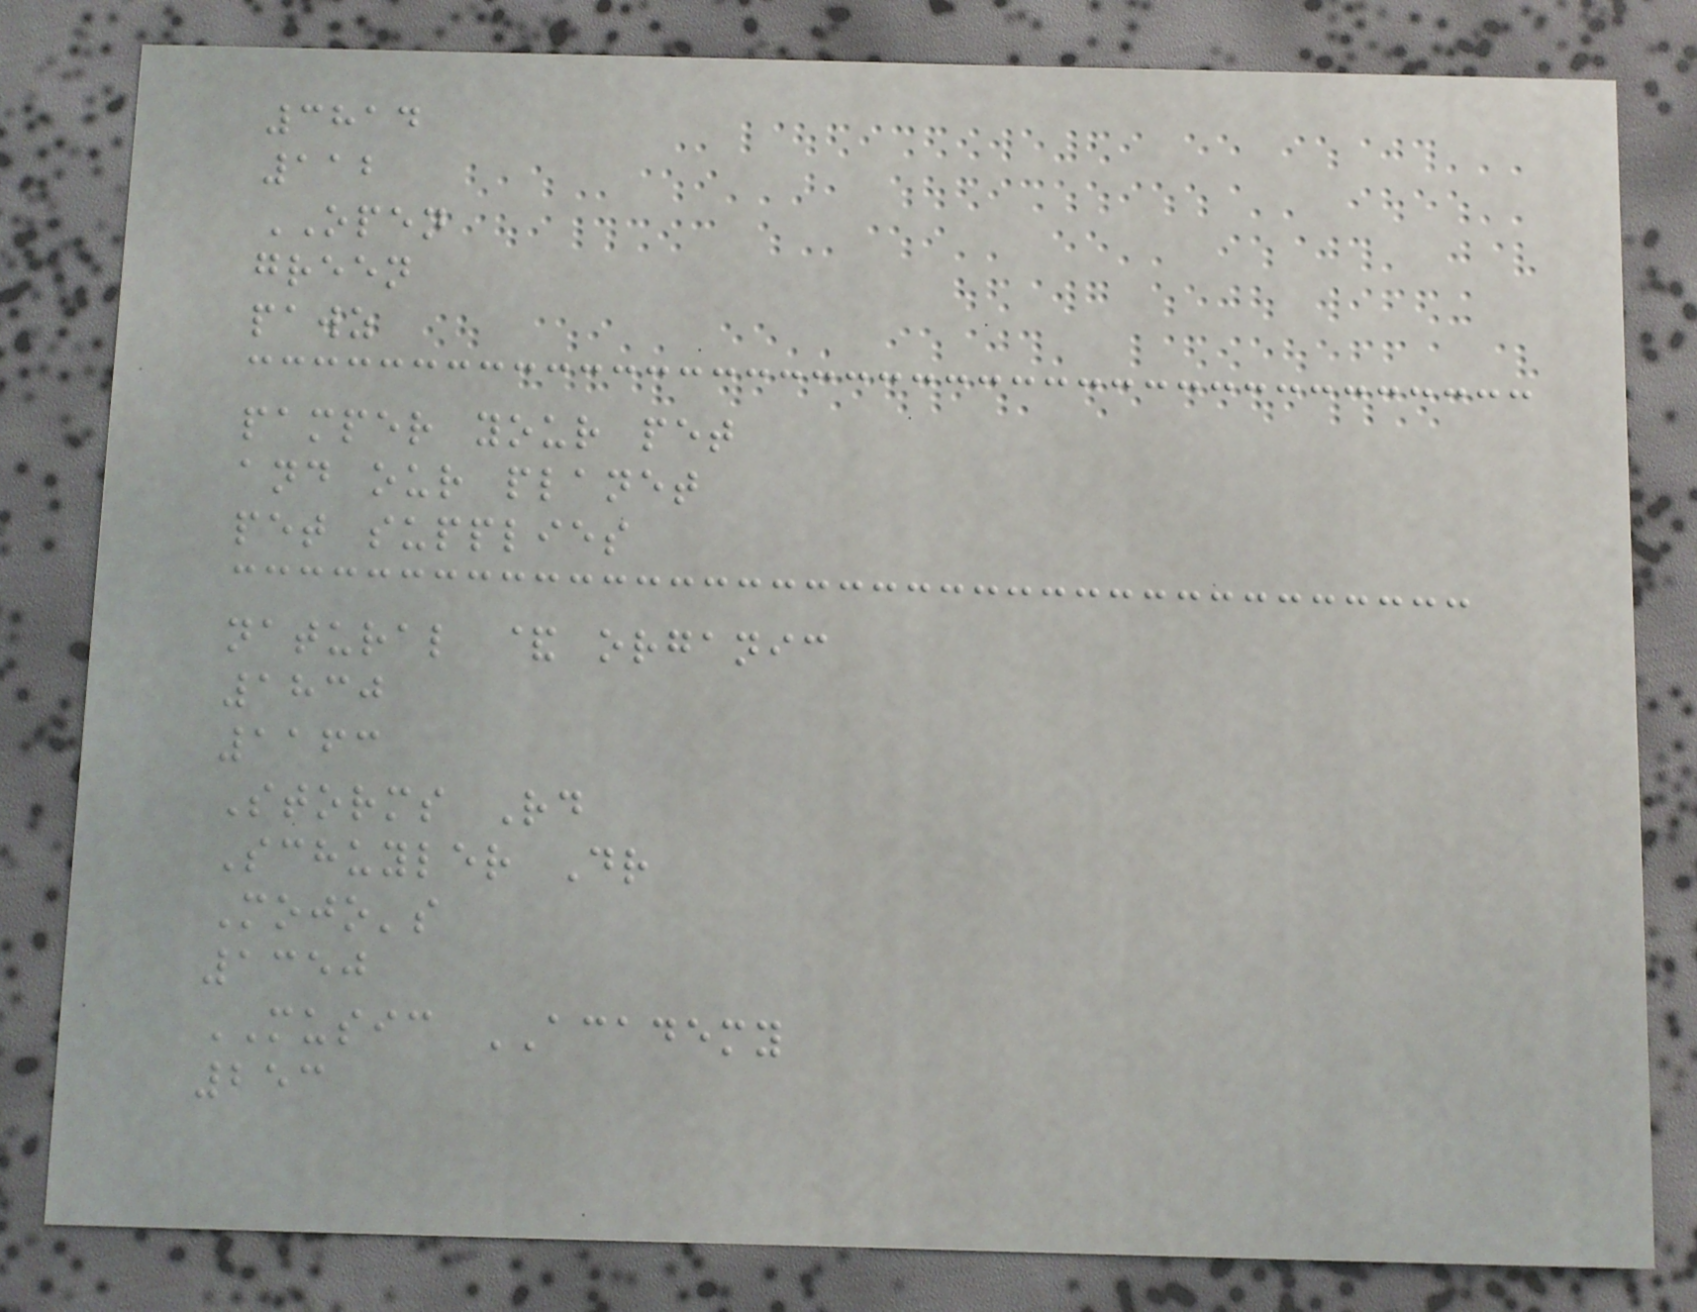3814
112
OPEN
green
pawz
pamper your pet
and our planet
pet supplies
natural & organic
1830
1163
Storms Rd
Schuyler Dr
Mojo's
1350
MUSIC ACADEMY
253
